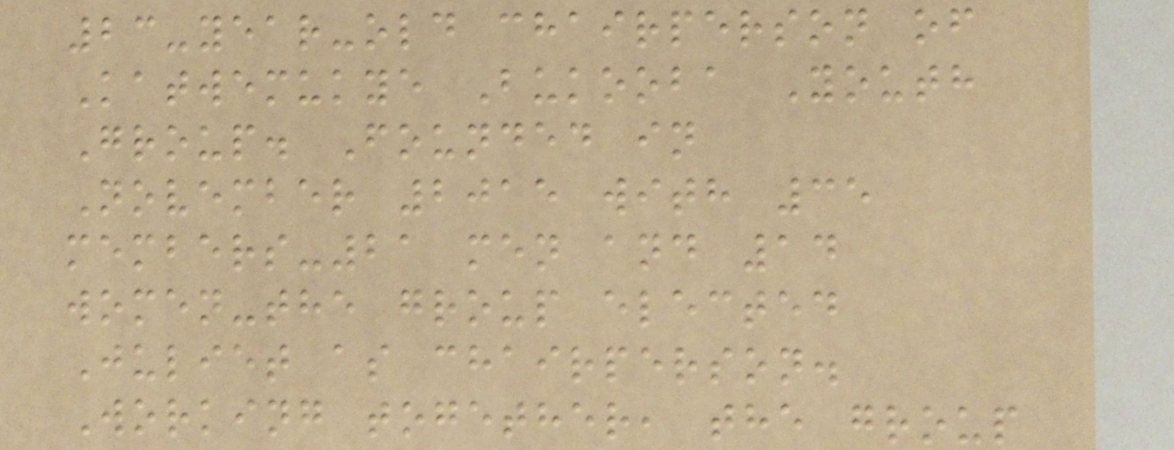23-year-old chairperson of
Katwemukye Bukooba Youth
Group. Founded in
November 2015 with 35
members-21 men and 14
women-the group elected
Juliet as chairperson.
Working together, the group
